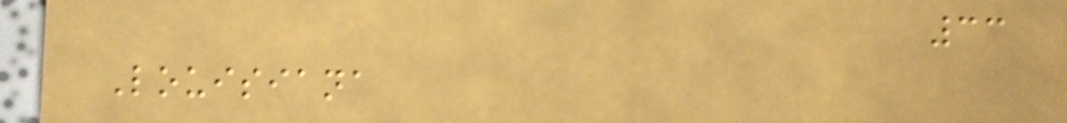33
Louisiana
